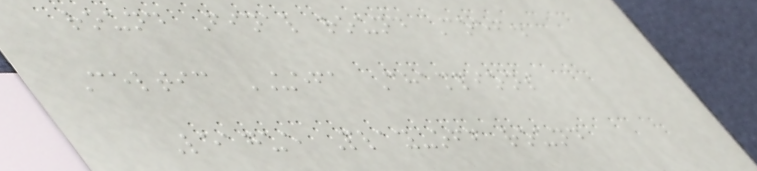round Final round Coef.
Celtic UEFA Champions
League Play-off round
